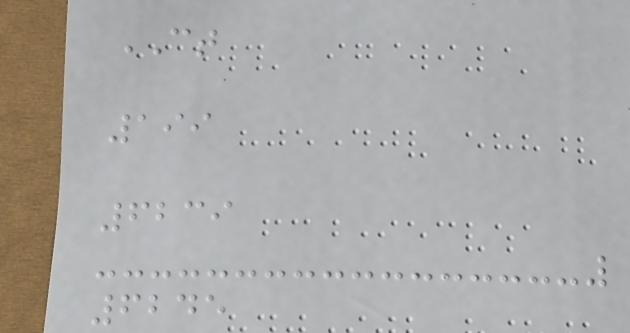CT
199
6239
6245
